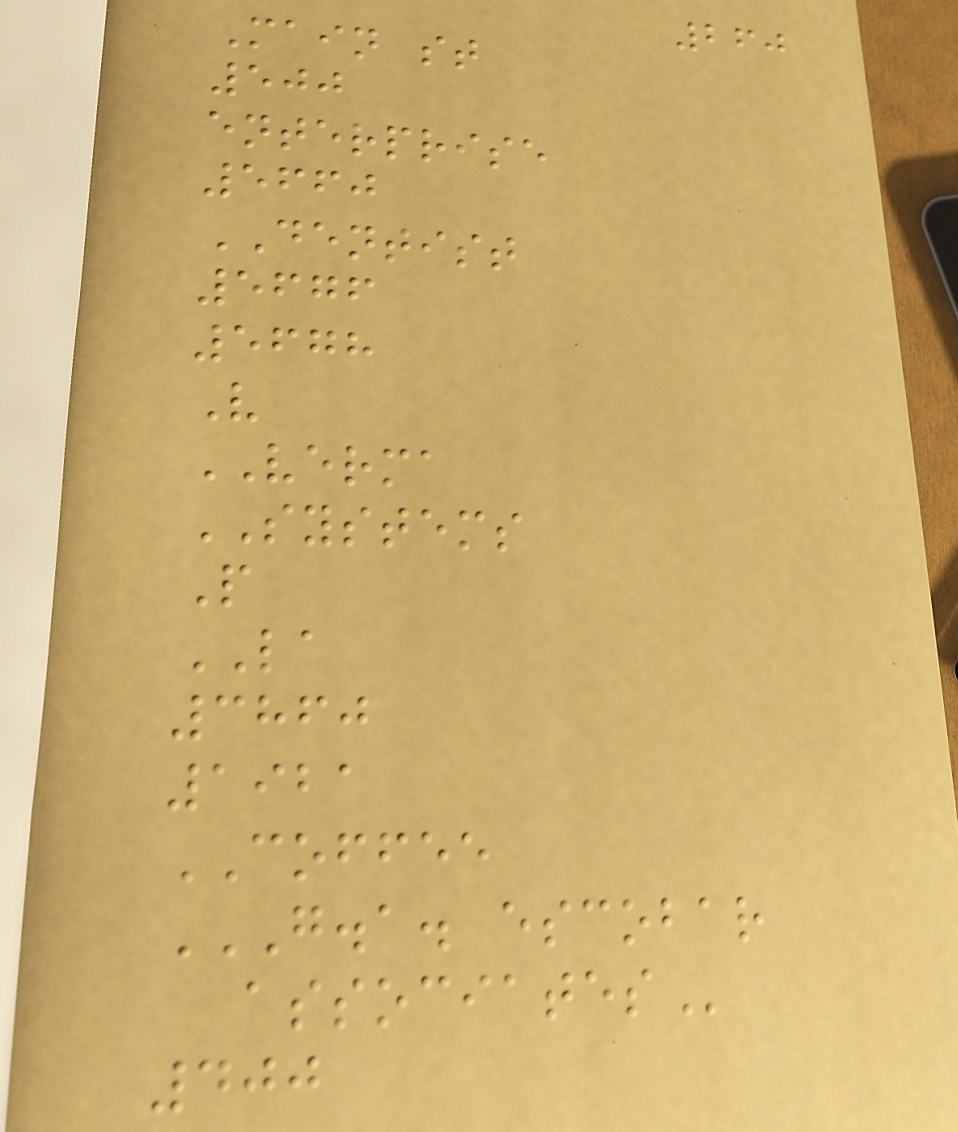260
Main st
500
enterprise
5660
DENTIST
5676
5678
V
VERMA
SYSTEMS
P
LA
3860
1921
COFFEE
G.A. ESCOBAR
ASSOCIATES
400
